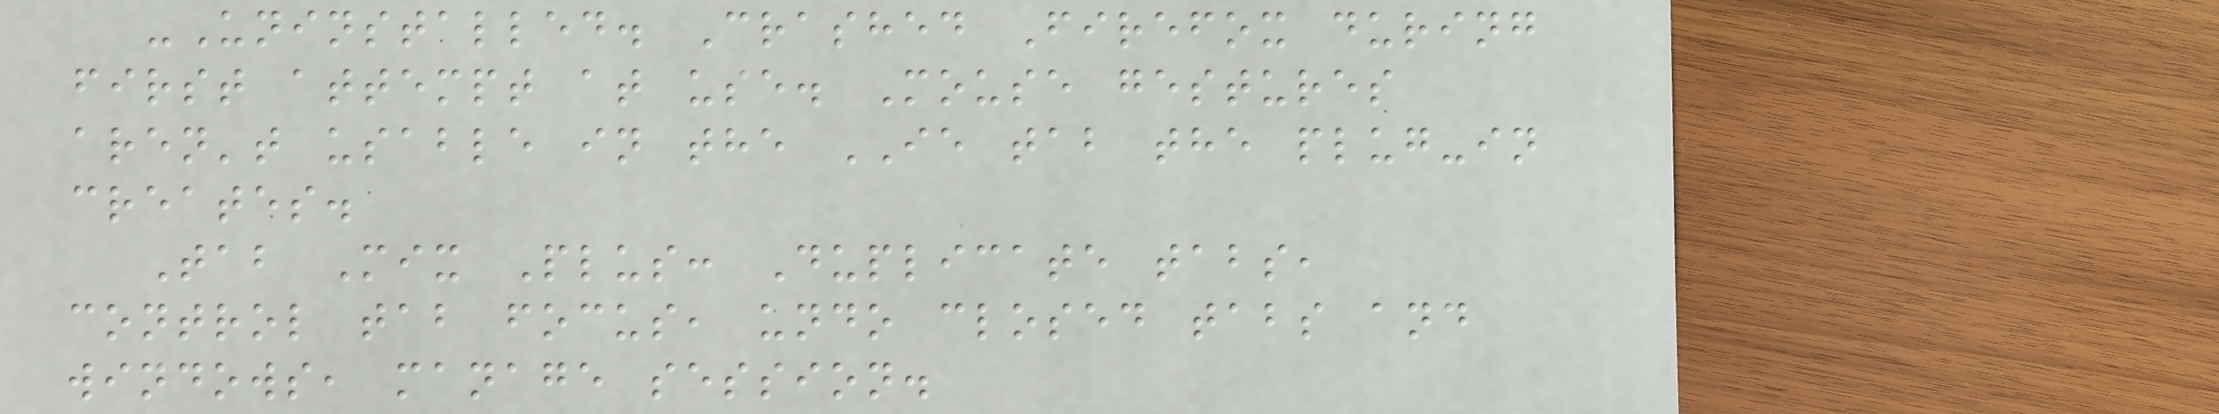-Uninstalled. Crashed Firefox during
first attempt at use. Mouse gestures
aren't usable in the IE tab the plug-in
creates.
Tab Mix Plus: Duplicate tabs,
control tab focus, undo closed tabs and
windows, manage session.
